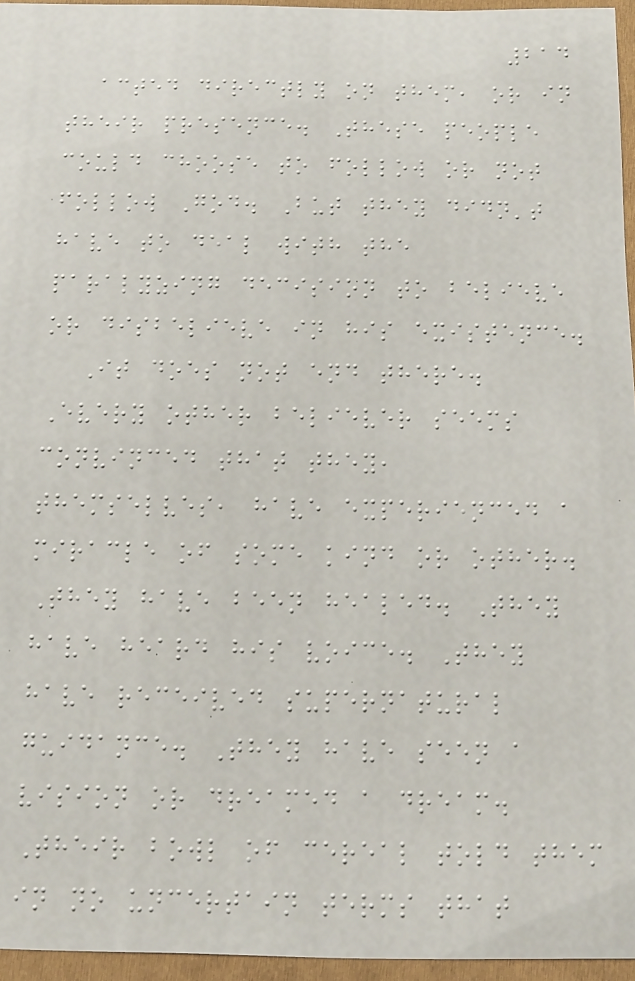214
acted directly on them, or in
their presence. These people
could choose to follow or not
follow God. But they didn't
have to deal with the
paralyzing decision to believe
or disbelieve in his existence.
It does not end there.
Every other believer seems
convinced that they,
themselves, have experienced a
miracle of some kind or other.
They have been healed. They
have heard his voice. They
have received supernatural
guidance. They have seen a
vision or dreamed a dream.
Their bowl of cereal told them
in no uncertain terms that
